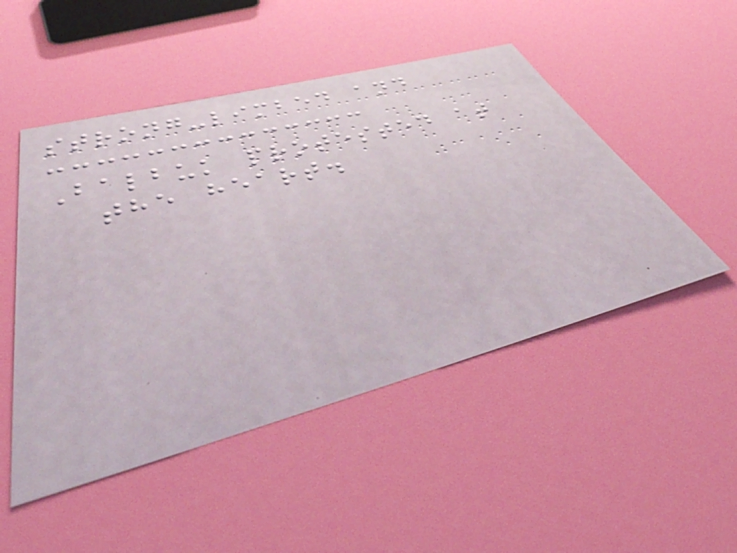strong-limbed and
Balbuk protested at
the heart.
